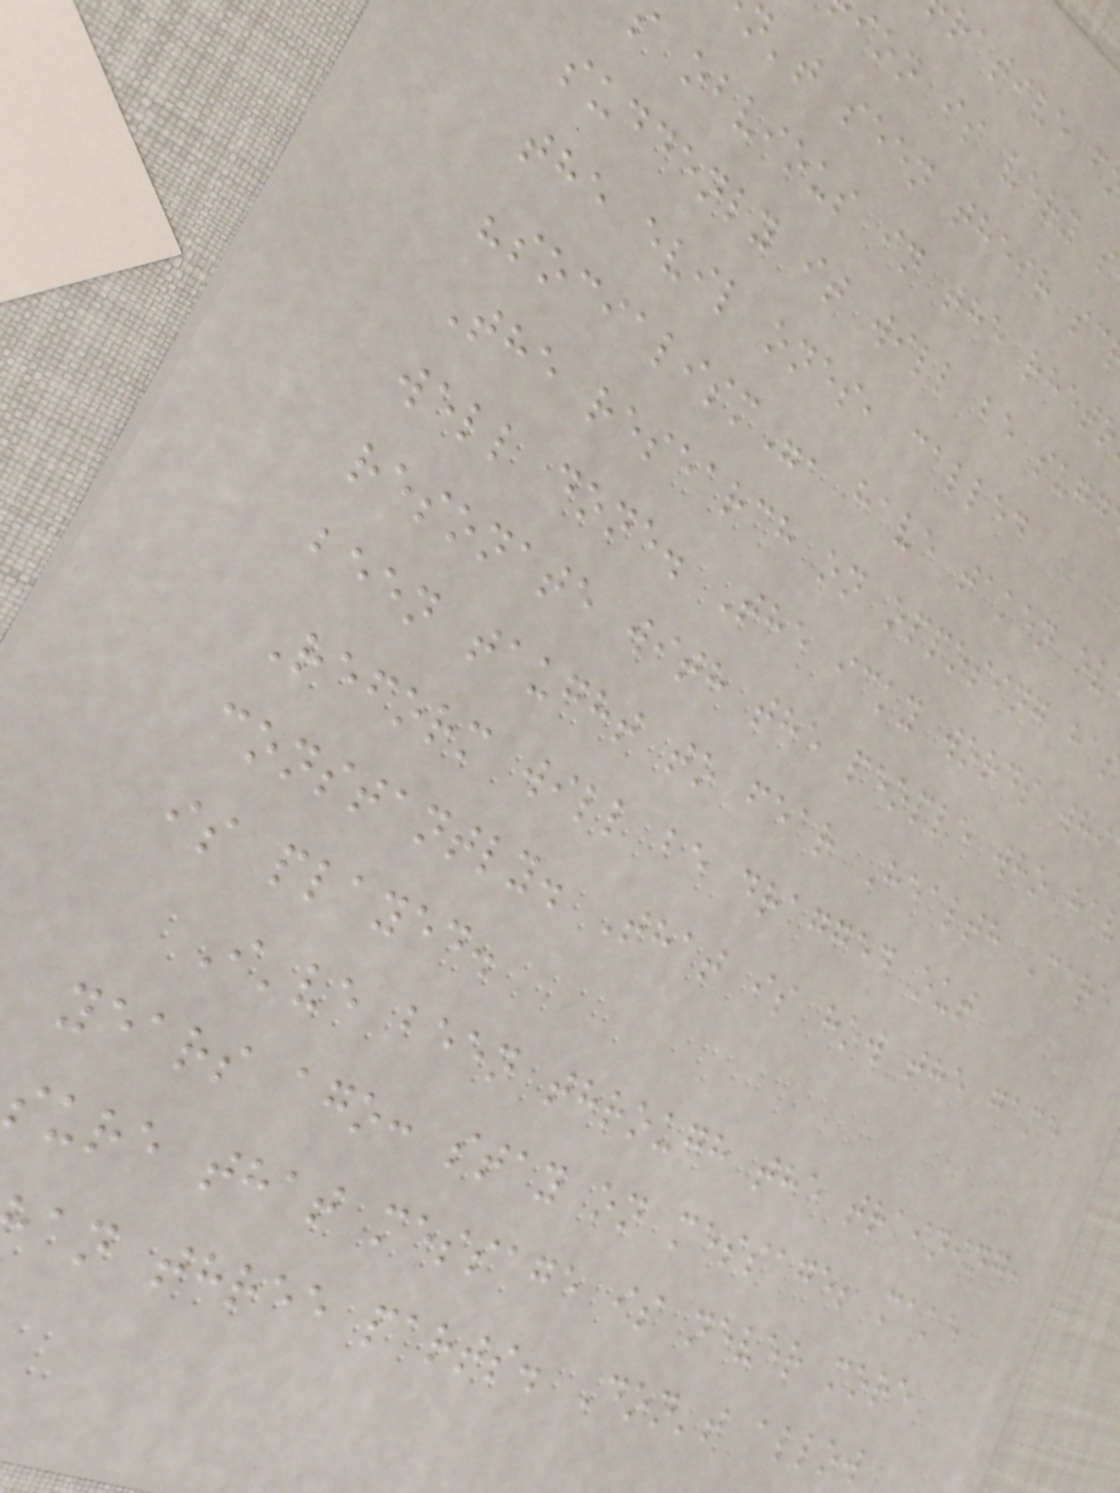rative f
ion is very s
n't seen their sc
s obvious in the rheto
suddenly it will be sugg
the evil ones, called
"socialism", have taken ov
The research on opposing ha
well done. The icky words whi
resonate with the people who ha
been taught to fear Health Care
Reform will be dragged out
constantly. That is how the game
is played.
I've been through the training,
years ago: stay on message; make
sure that message is never more
an three parts. Don't allow
